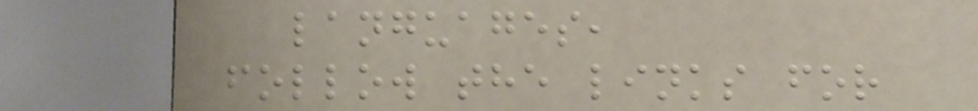languages,
follow the links for
